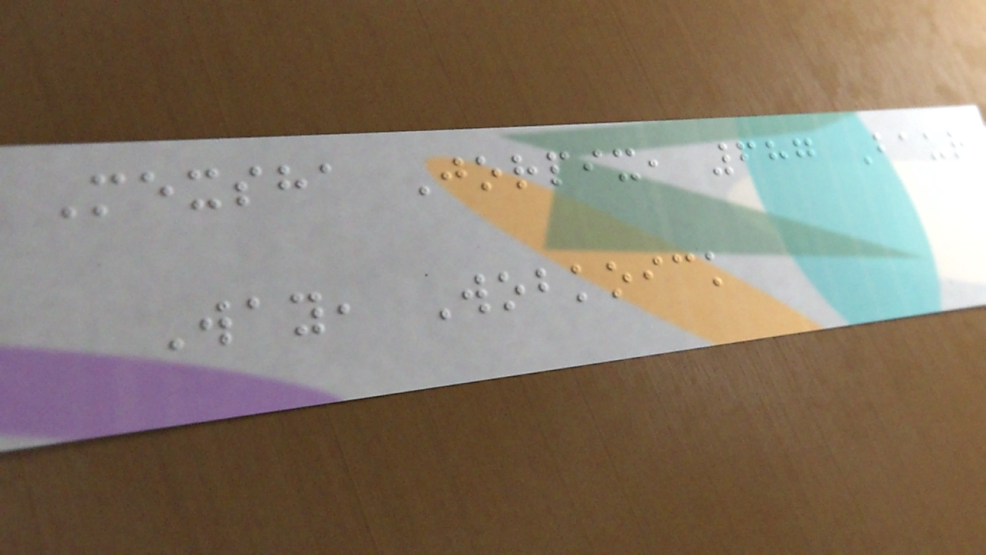Mexsha Jorpix, 687 Baur
Way, Wobkoick
